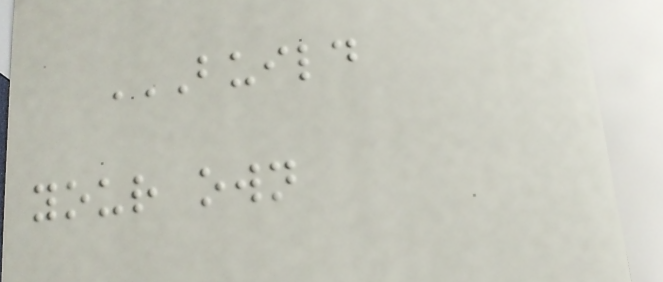BUILD
YOUR OWN
